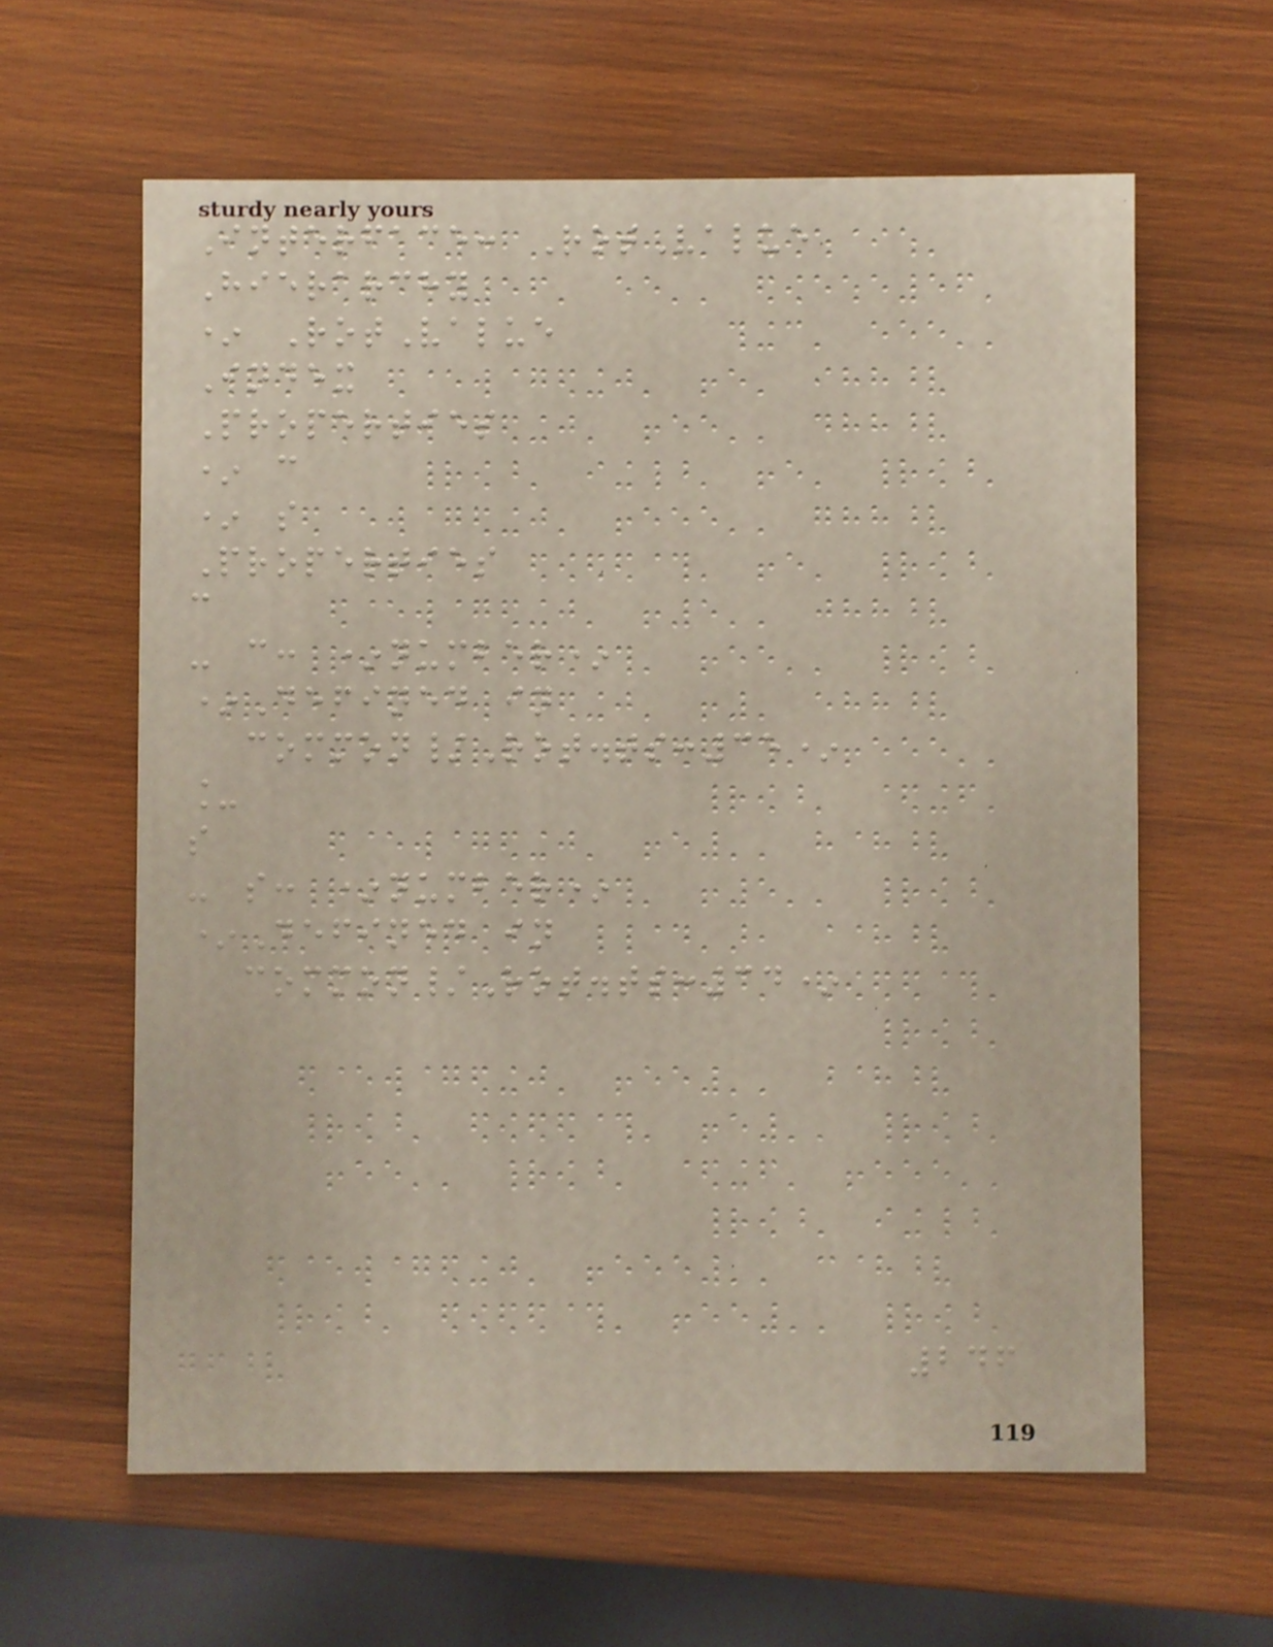Interface: RotValue
Hierarchy
* RotValue
Index
Properties
* c
* s
Properties
c
- c: *number*
*Defined in
common/Rot.ts:35*
_
s
- s: *number*
*Defined in
common/Rot.ts:34*
246
